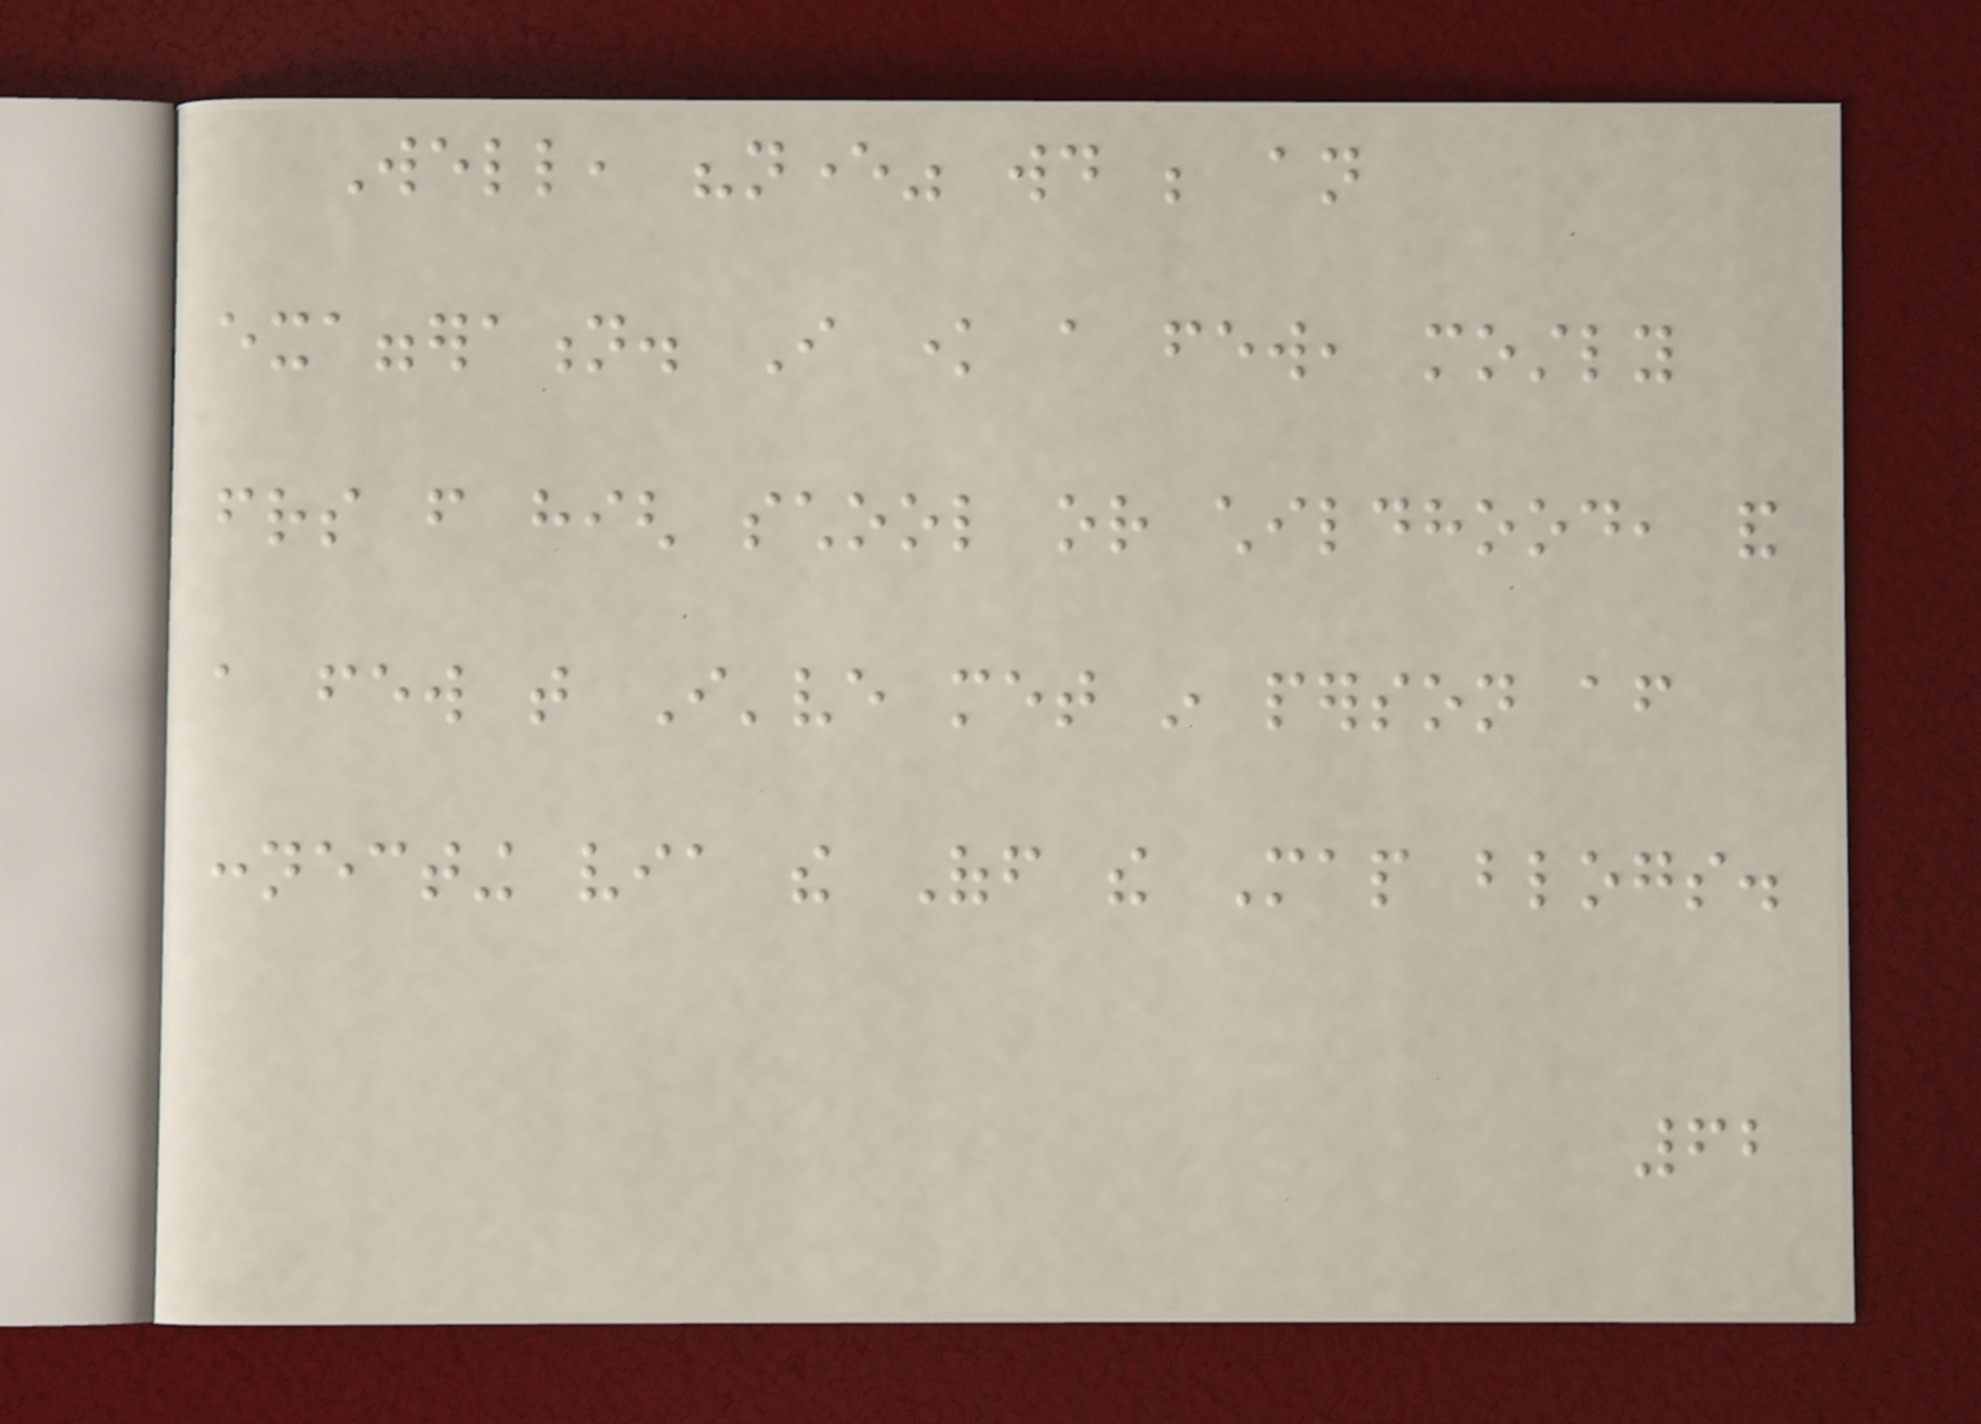Well, "never" would be an
exaggeration. I know a few, mostly
friends from high school or childhood, and
a few that I've met in person after
connecting via the Off the Map blogs.
62
